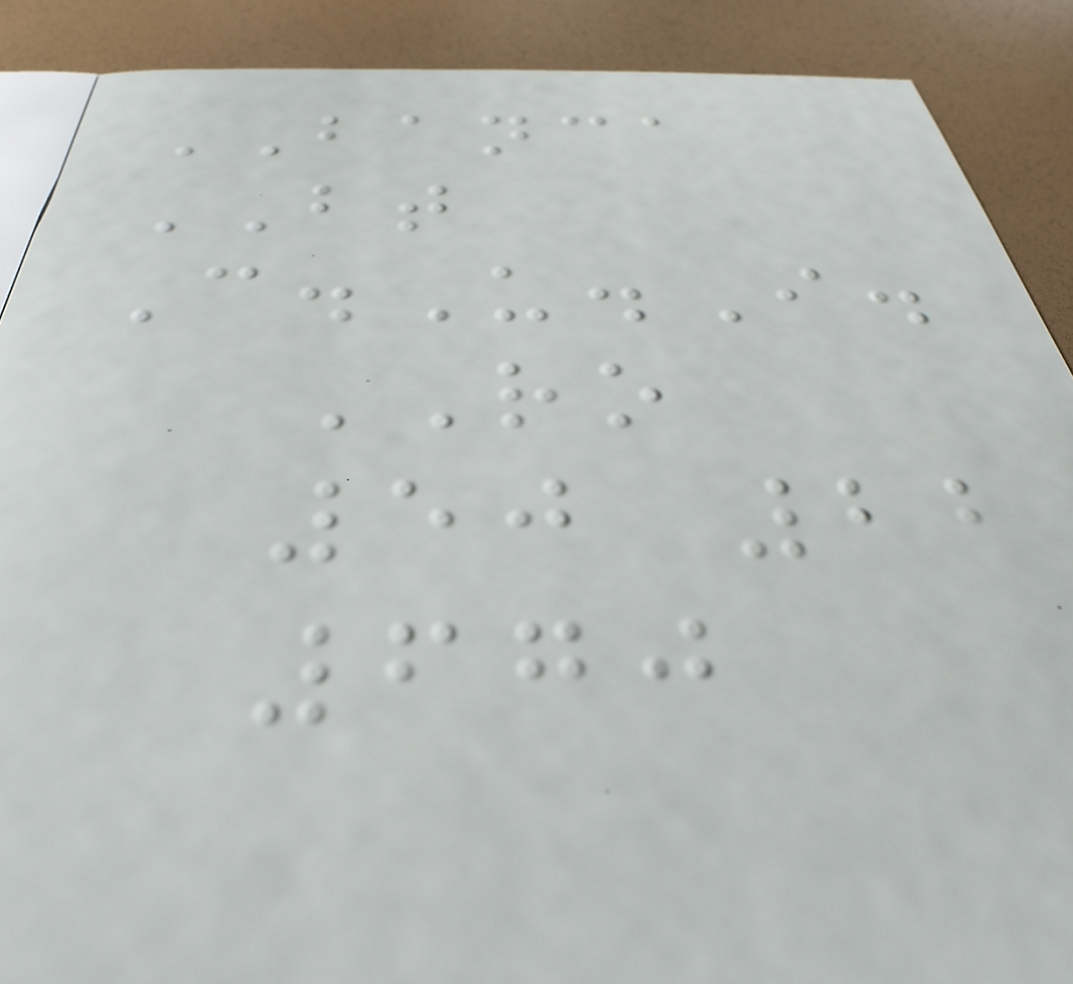BANCA
BT
C.U.I.
RO
50 22
670
